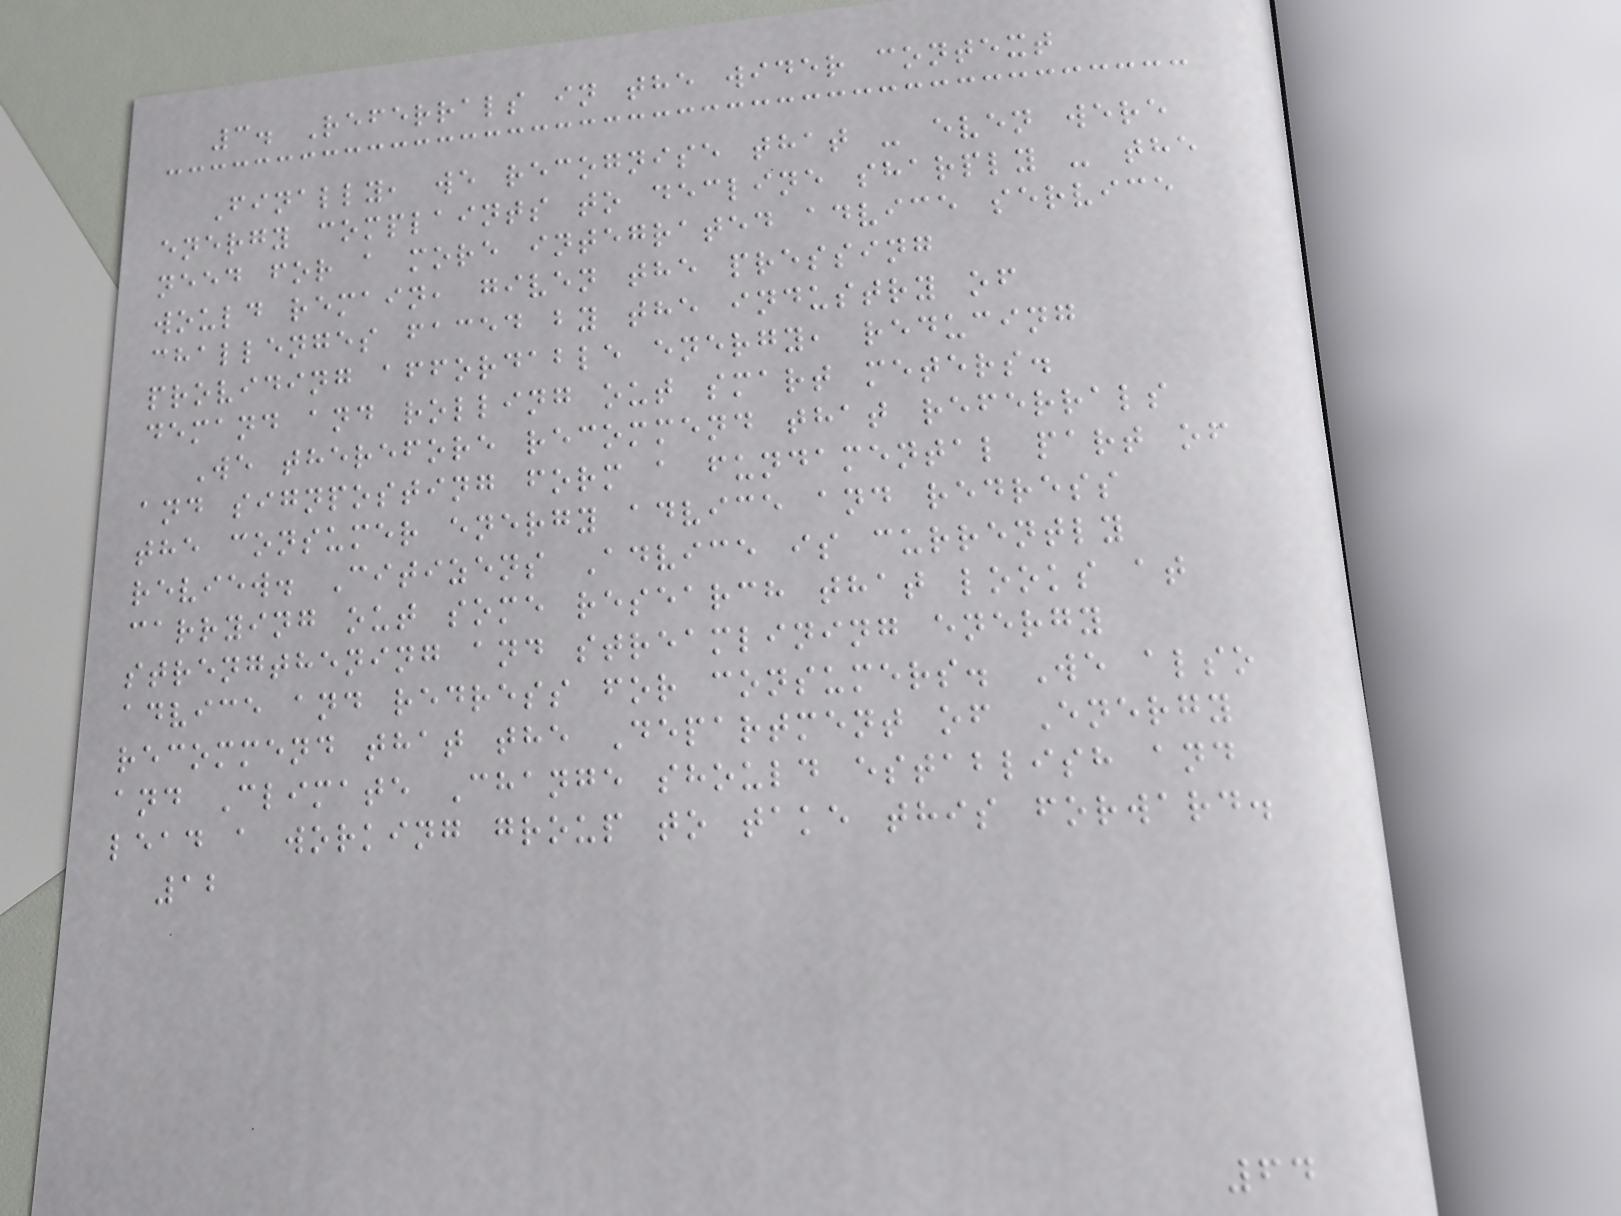3. Referrals in the wider context
Finally, we recognise that - even were
energy complaints to decline sharply - the
need for a more integrated advice service
would remain, given the pressing
challenges faced by the industry of
providing affordable energy, reducing
demand and rolling out smart meters.
We therefore recommend that referrals
and signposting form a fundamental part of
the consumer energy advice and redress
review. Citizens Advice is currently
carrying out some research that looks at
strengthening and streamlining energy
advice and redress for consumers. We also
recommend that the Department of Energy
and Climate Change should establish and
lead a working group to take this forward.
12
64
